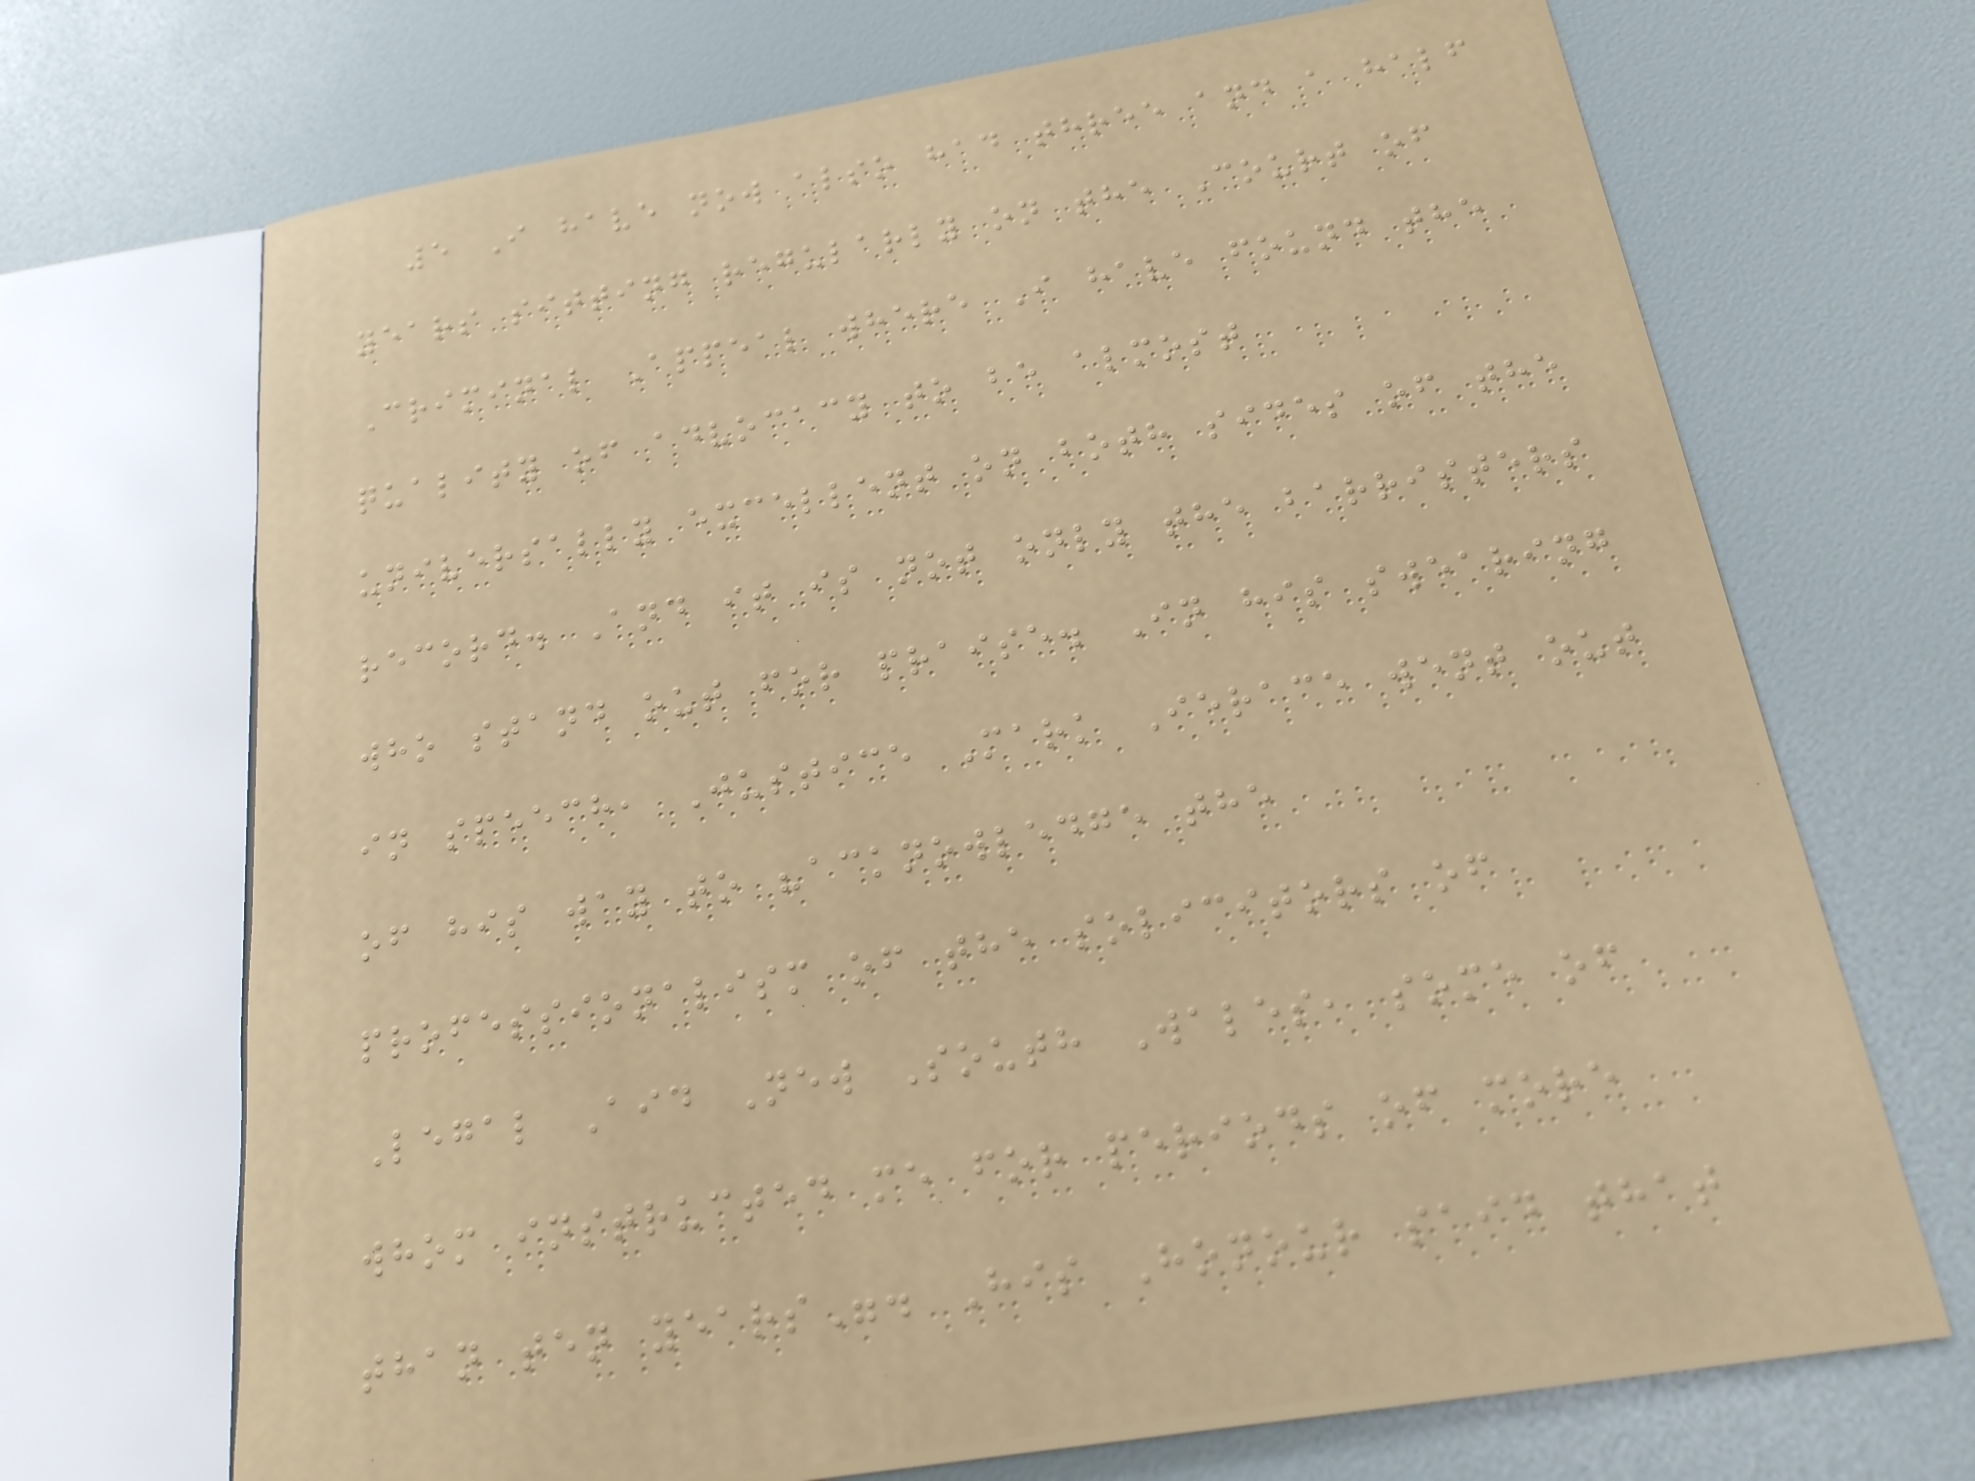5 I have now also had three and a half
years sitting regularly on the Court of
Criminal Appeal where I have found the
quality of advocacy to be almost
universally excellent on both sides of the
record. And it is not only the barristers
who stand out for praise. In his swearing
in speech, Justice Mark Ierace went out
of his way to "acknowledge the
professionalism of the solicitors of
Legal Aid New South Wales, some of
whom instructed me for periods of more
than ten years". His Honour said that
